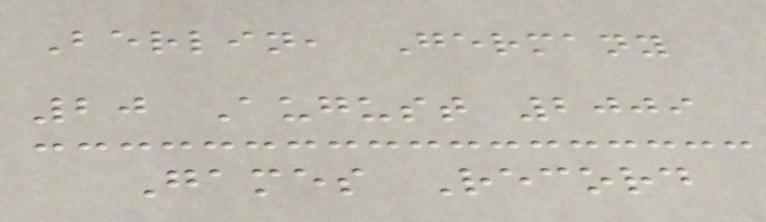Berlin, Germany
20 August 2009
Games Record
